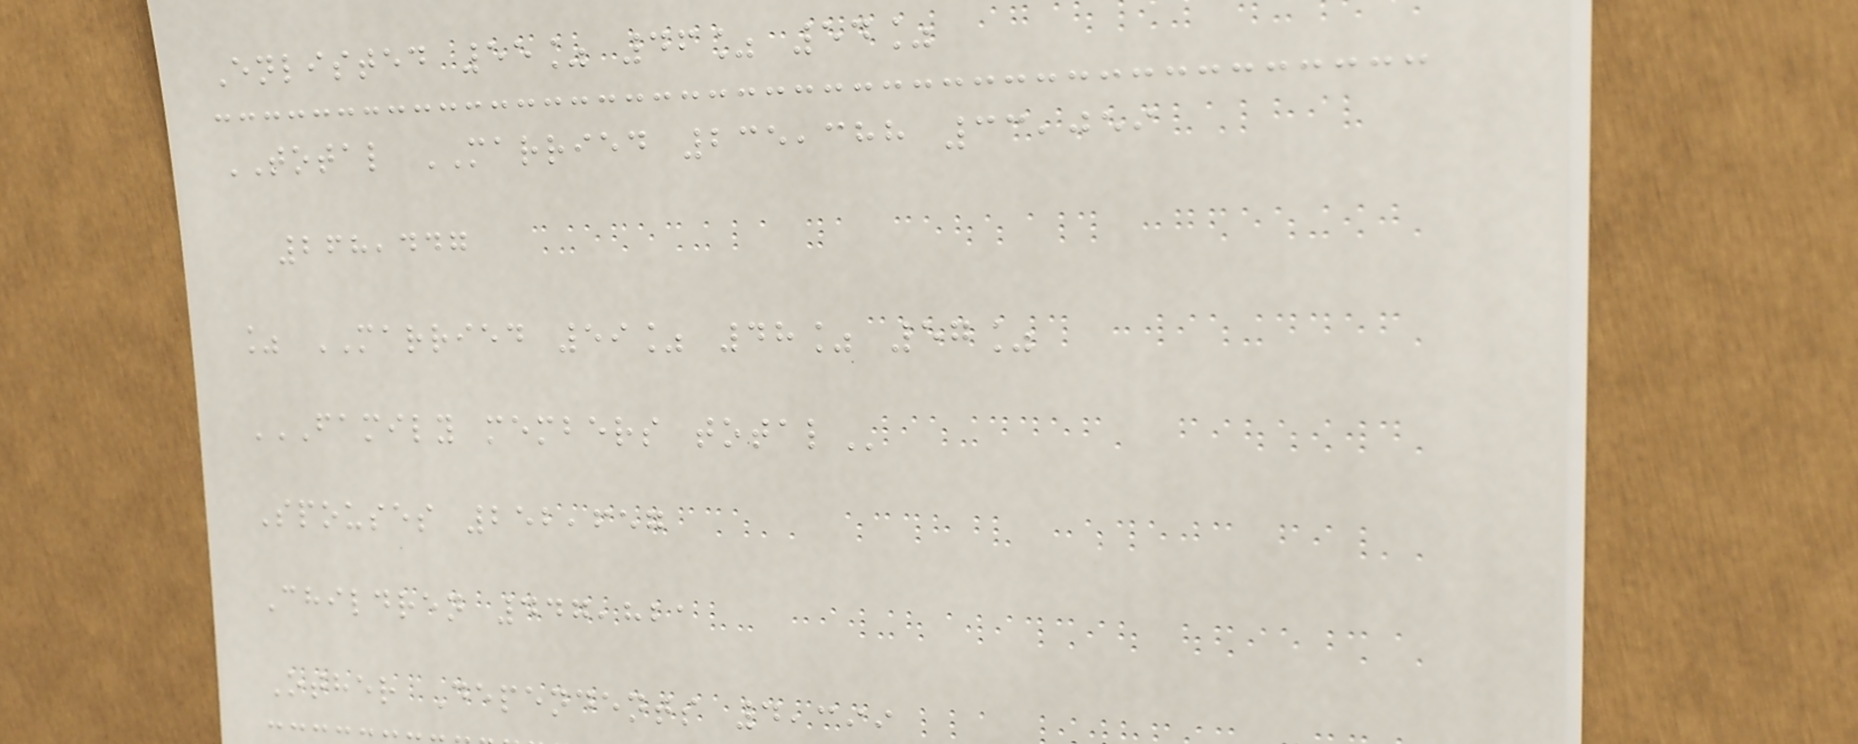Enlisted 55% 46% 54%
TOTAL MARRIED 235,388 33,059
268,447
% MARRIED 59% 48% 57%
FAMILY MEMBERS TOTAL
Spouses 252,657
Children 447,821
Other Dependents 4,399
